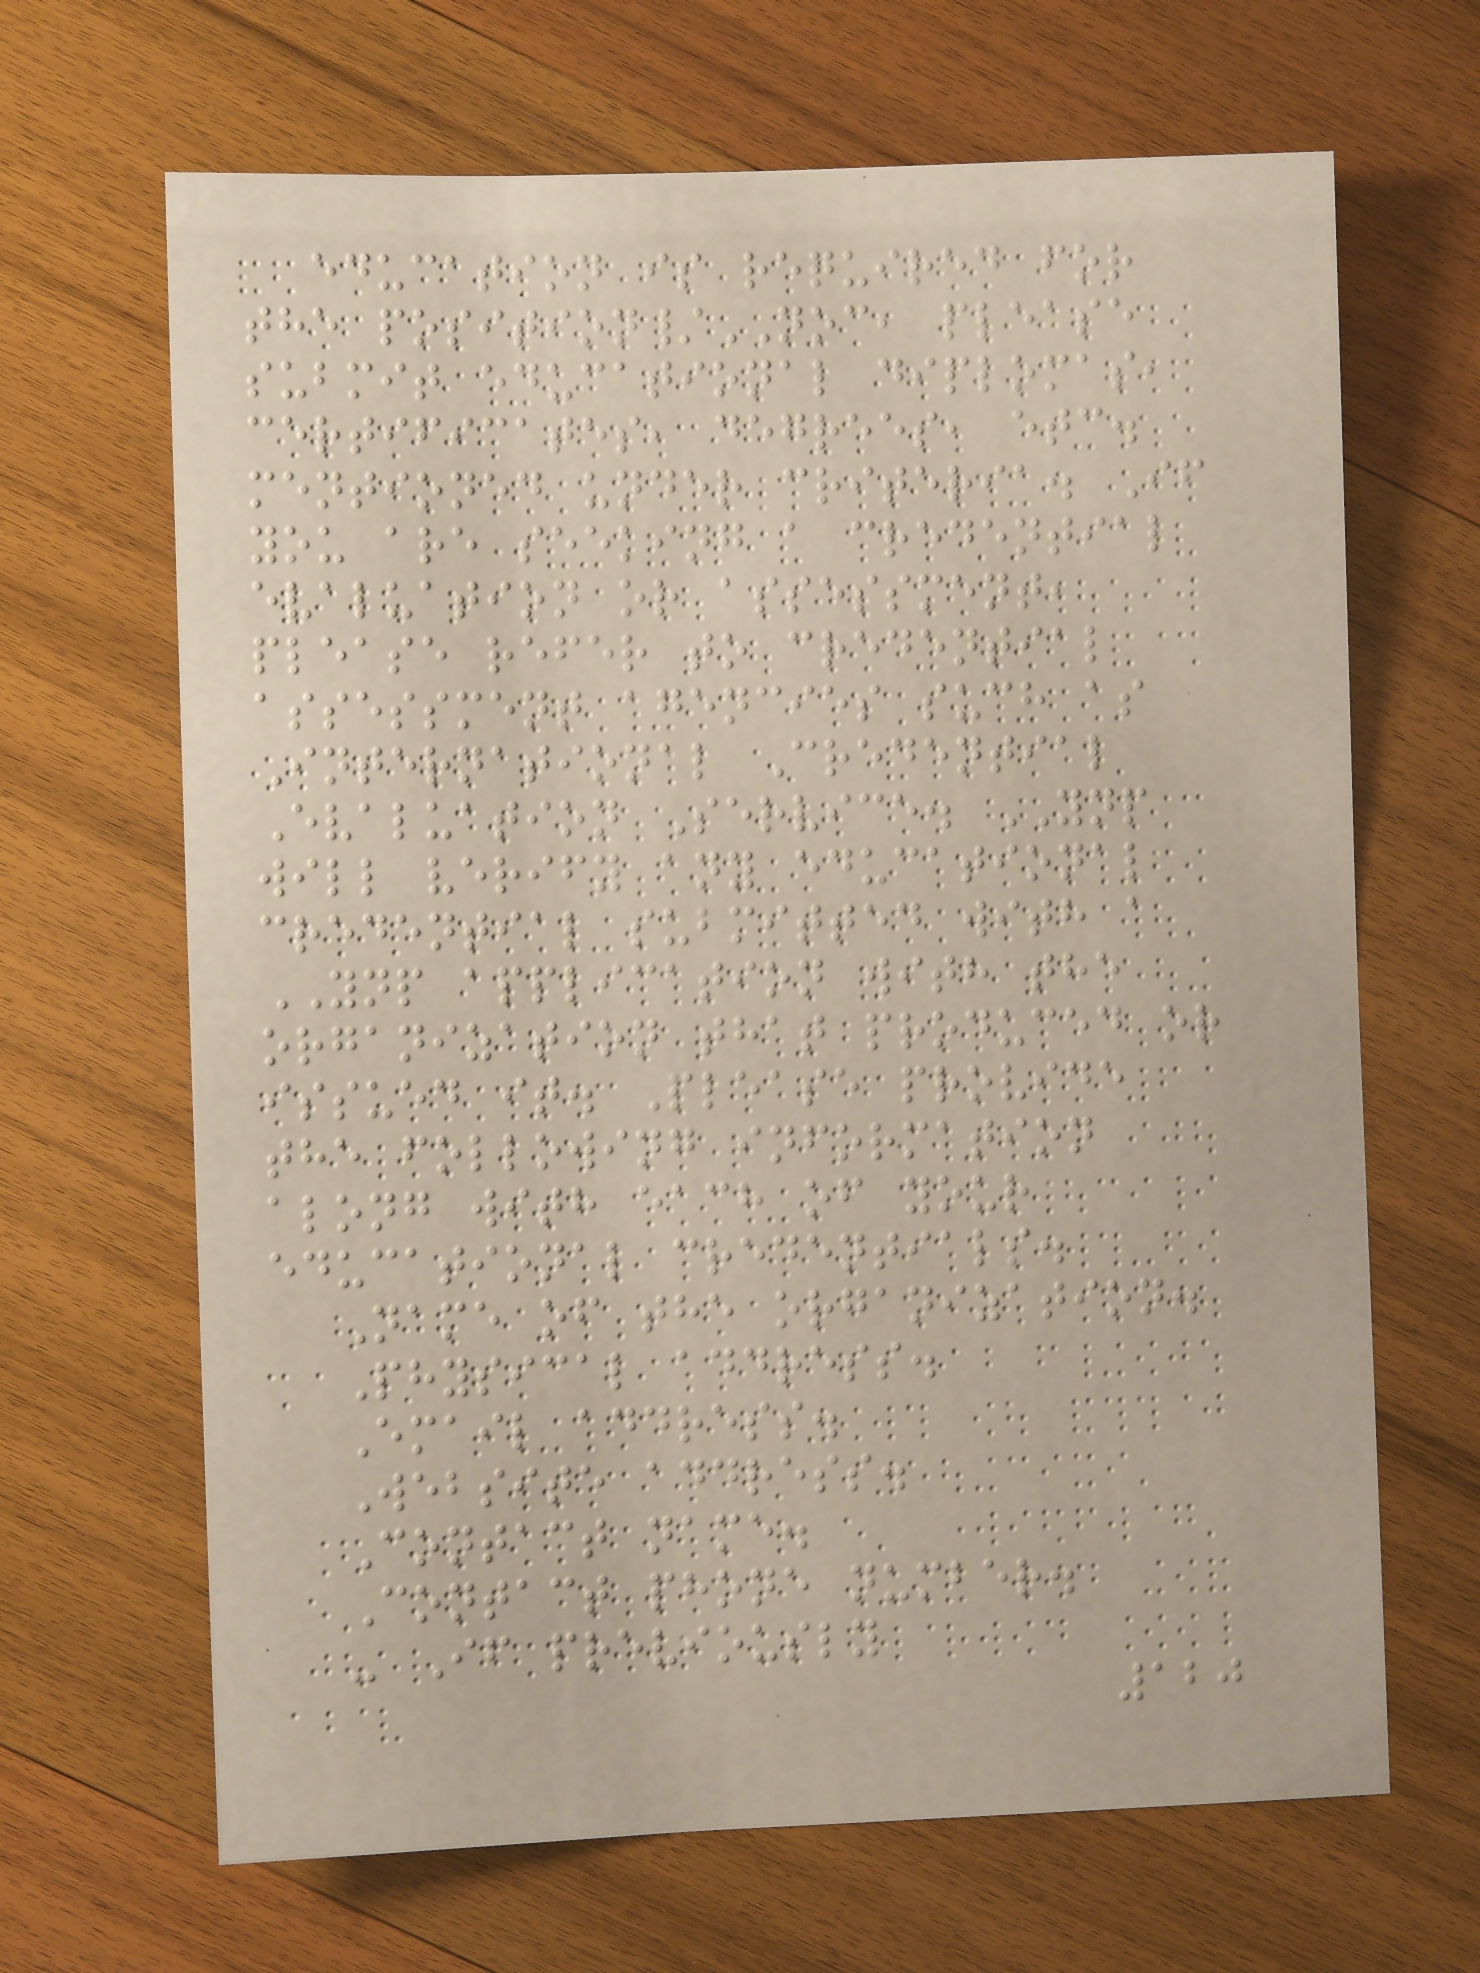education is required for
the position/NOC, please
submit educational diplomas,
certificates, degrees, etc.
mentioned under criteria. If
you are seeking a credential
evaluation or assessment,
please refer to credential
assessment agencies such as
International Credential
Evaluation Service. YNP
will verify any educational
credential submitted with a
YNP application with the
organization that produced or
issued it. Please provide
the following information
along with each of your
educational credentials.
Name of the organization.
Physical address.
Email address.
Website address.
Contact name.
Contact phone number.
- If previously
120
